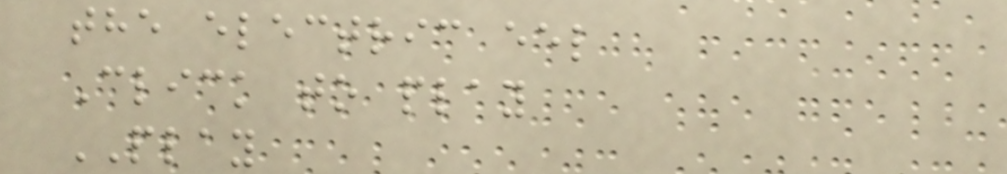the electric eel
Click to play
PLAY
